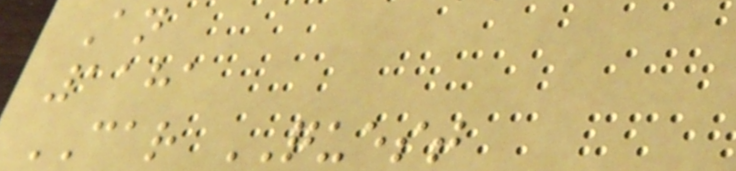An
1181
CAR QUEST
